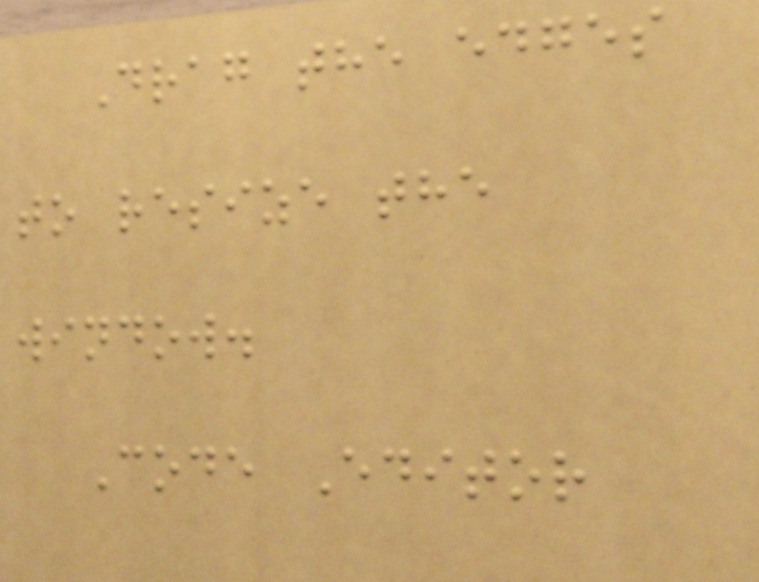Drag the edges
to resize the
window.
Code Editor
